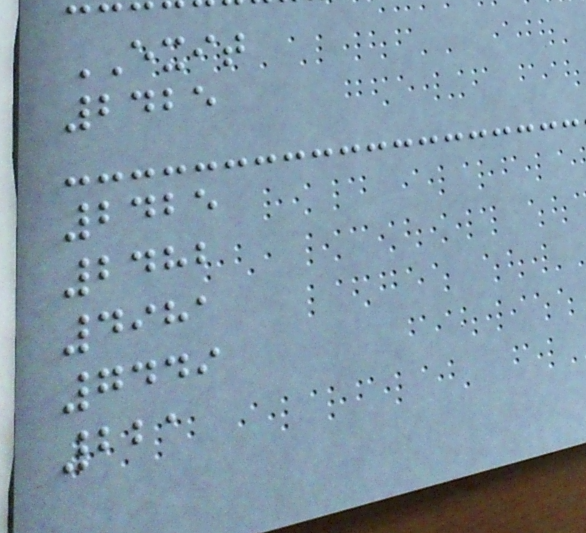EXIT
2425
2425
2482
4981
7449
221
